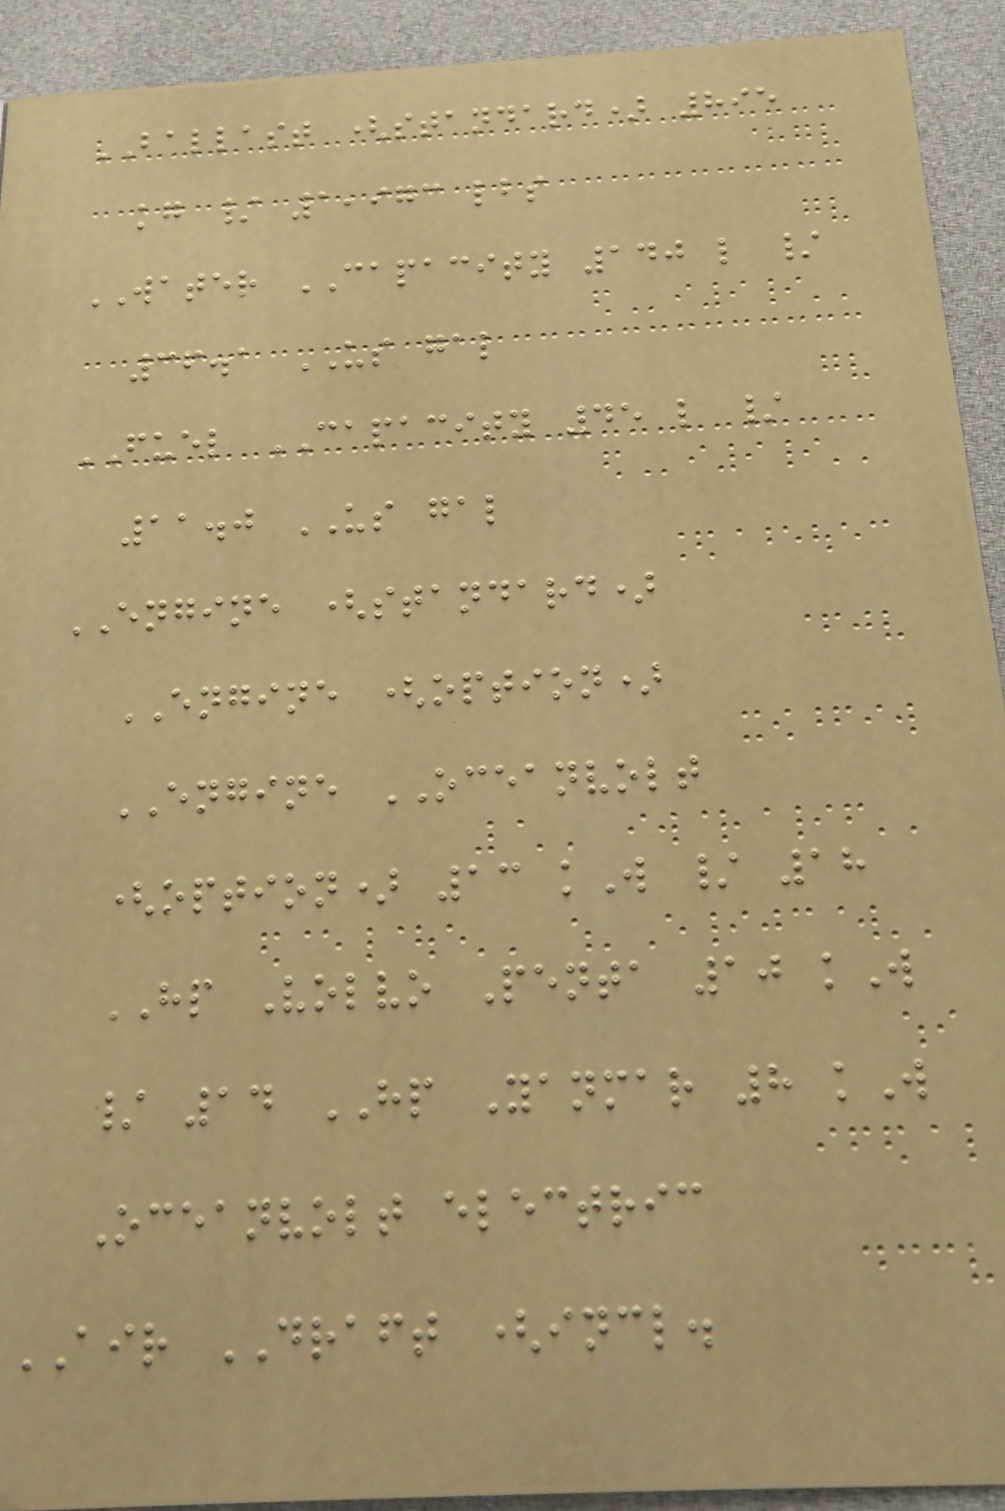BALLAST (standard) 895
kg / 1,973 lbs
WATER CAPACITY 140 l /
36.1 US gal
FUEL CAPACITY 45 l /
11.0 US gal
ENGINE (standard)
ENGINE (option)
ENGINE OCEANVOLT
(option) 13 kW / 18
HP Volvo Penta 10 kW
/ 14 HP Yanmar 8 kW
Oceanvolt electric
AIR DRAFT (incl.
